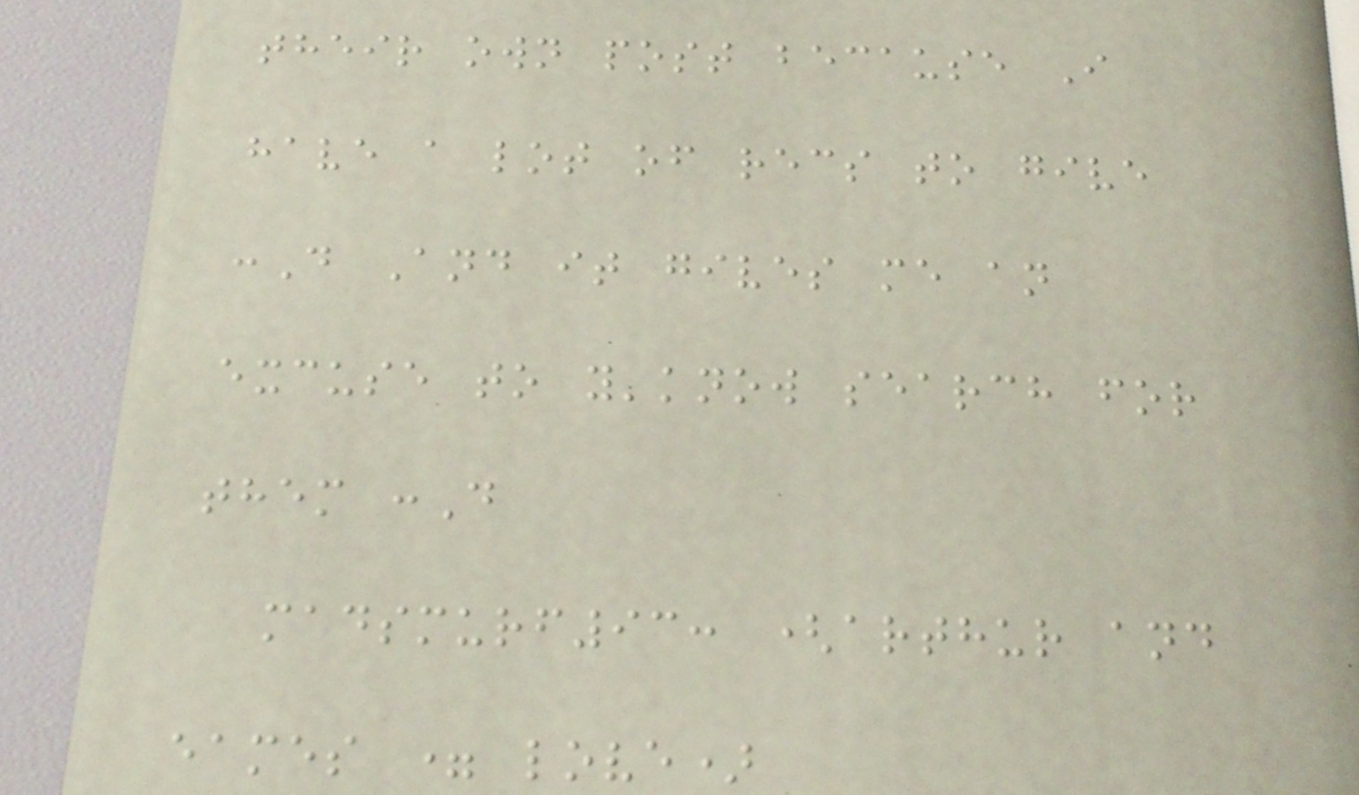their own post because I
have a lot of recs to give
:D And it gives me an
excuse to y'know search for
them :D
madsmurf93: (arthur and
eames = love)
